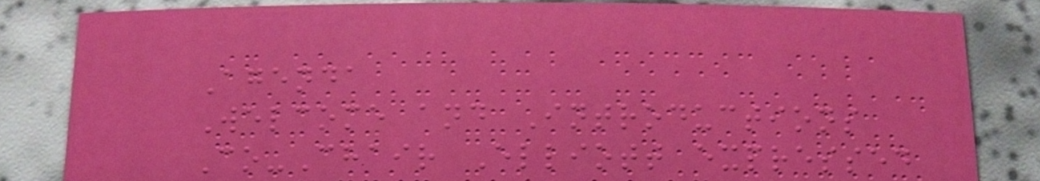Agenda
Welcome and Introductions
Co-Chair Elliott expressed
